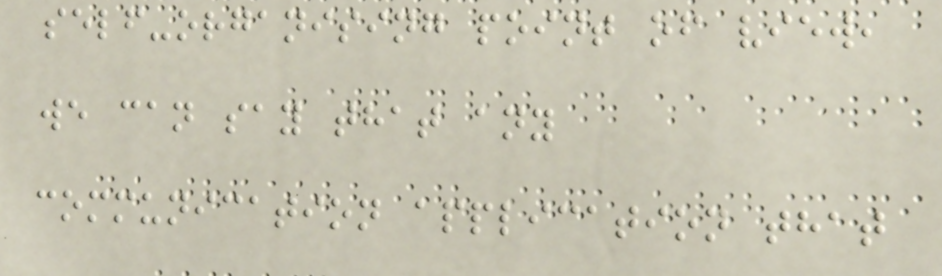self-organising point of view,
we can say that any
communication application that
